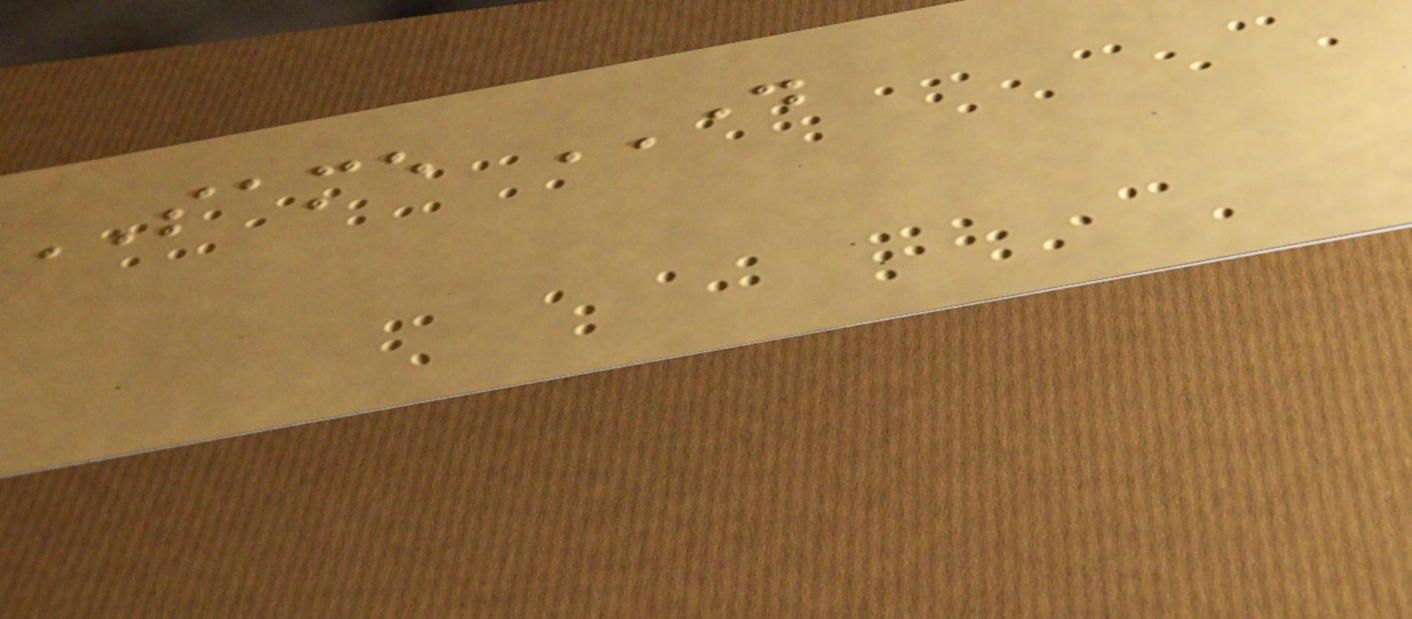SAME DAY
